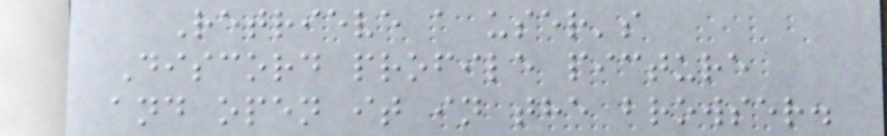Retrieve a user's
Discord profile picture
and open it in the browser.
